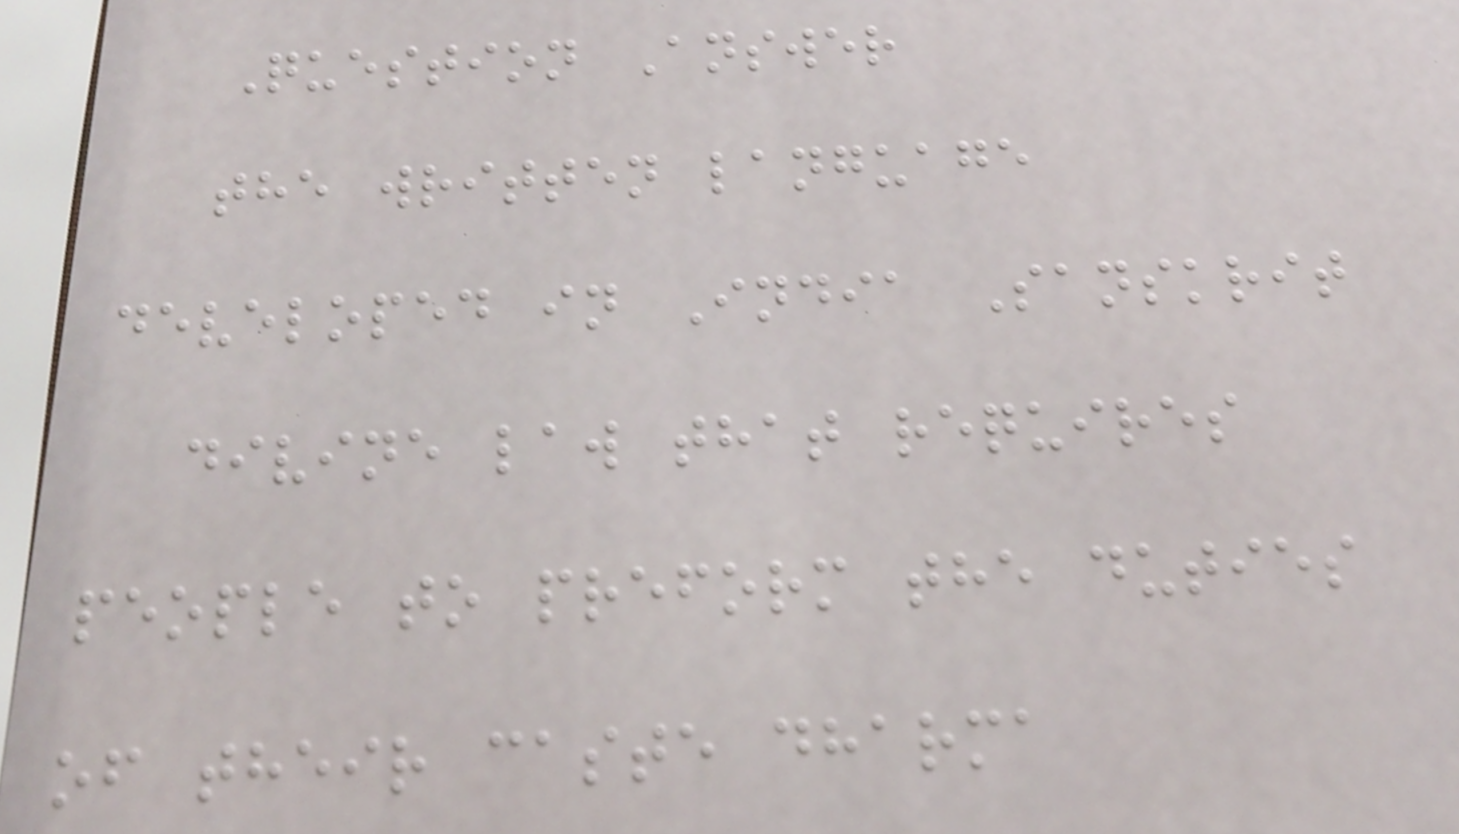Question Answer
the written language
developed in India Sanskrit
divine law that requires
people to preform the duties
of their caste dharma
